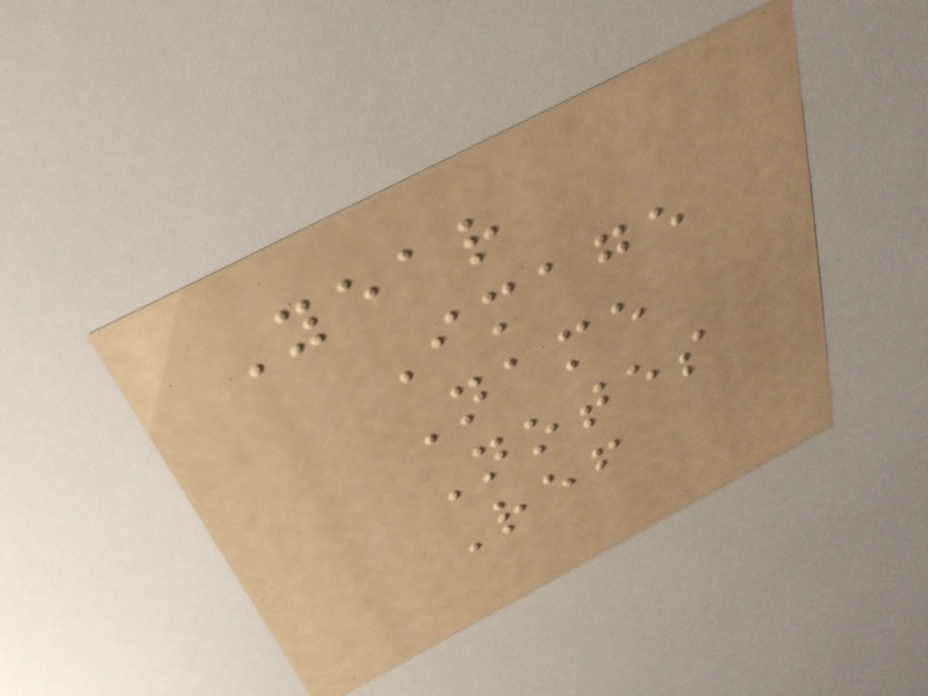Year
Image
Name
Notes
Ref
